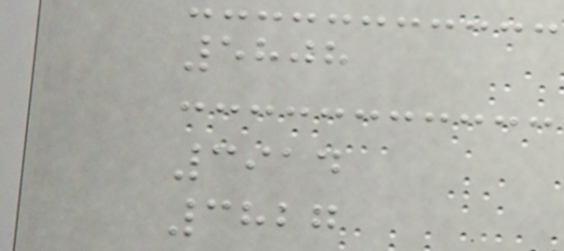5808
3914
3827
